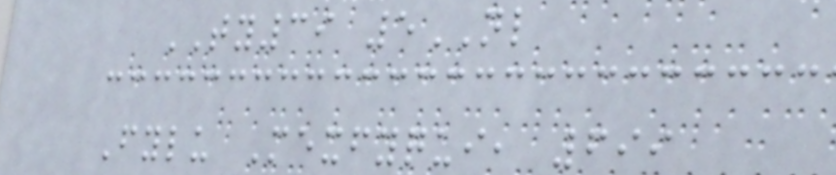TY39 5NL
Fylu Mexfyqui, 699
